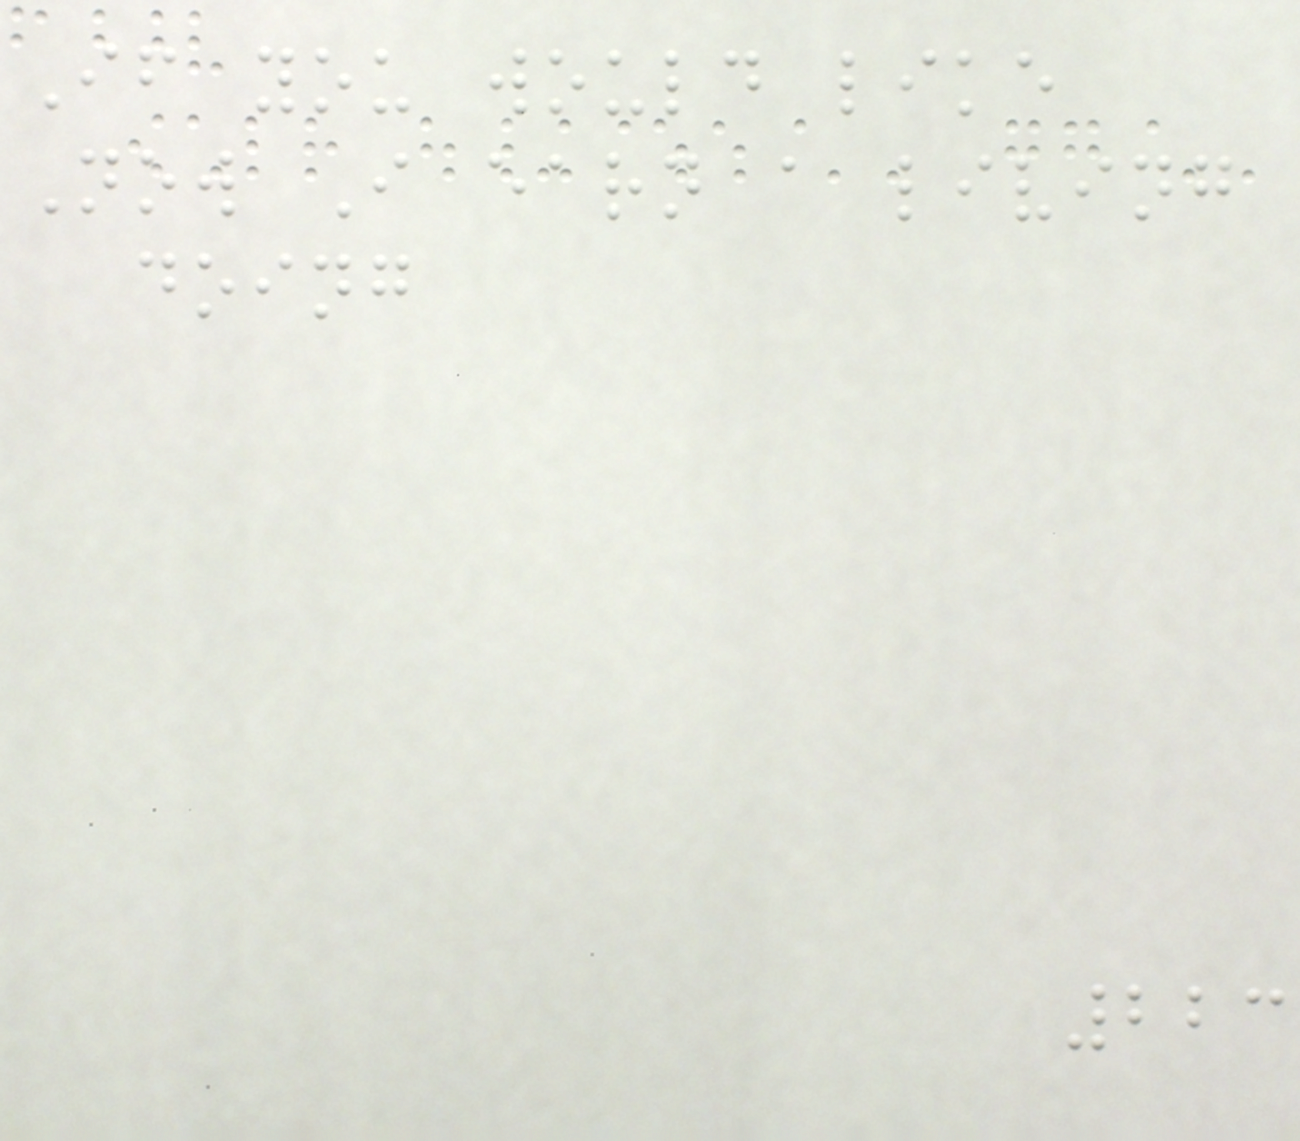If you would like
Now I earn a living
doing
223
